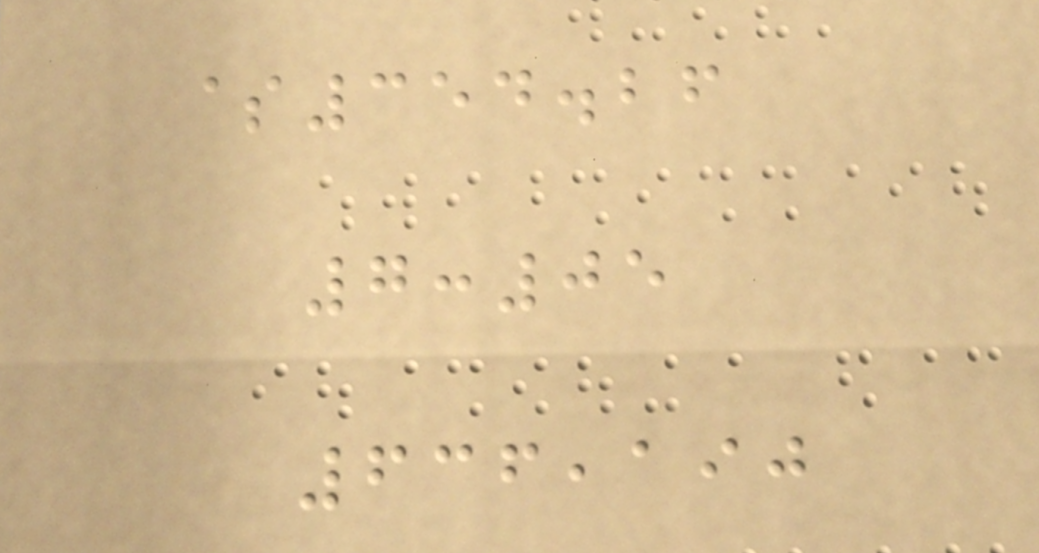$354.26
7:05
636,190
